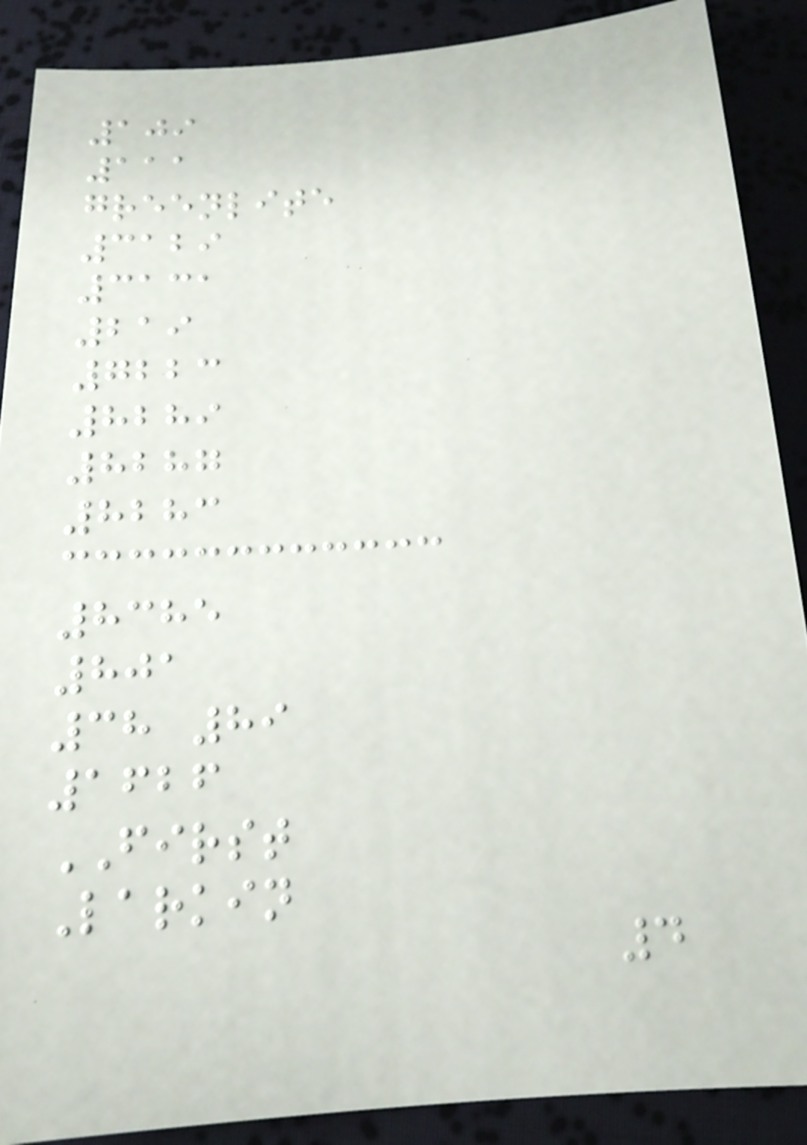109
111
greenlite
3129
3131
219
7223
8289
8287
8283
8385
801
38 89
1626
FIRST
Larkin
4
